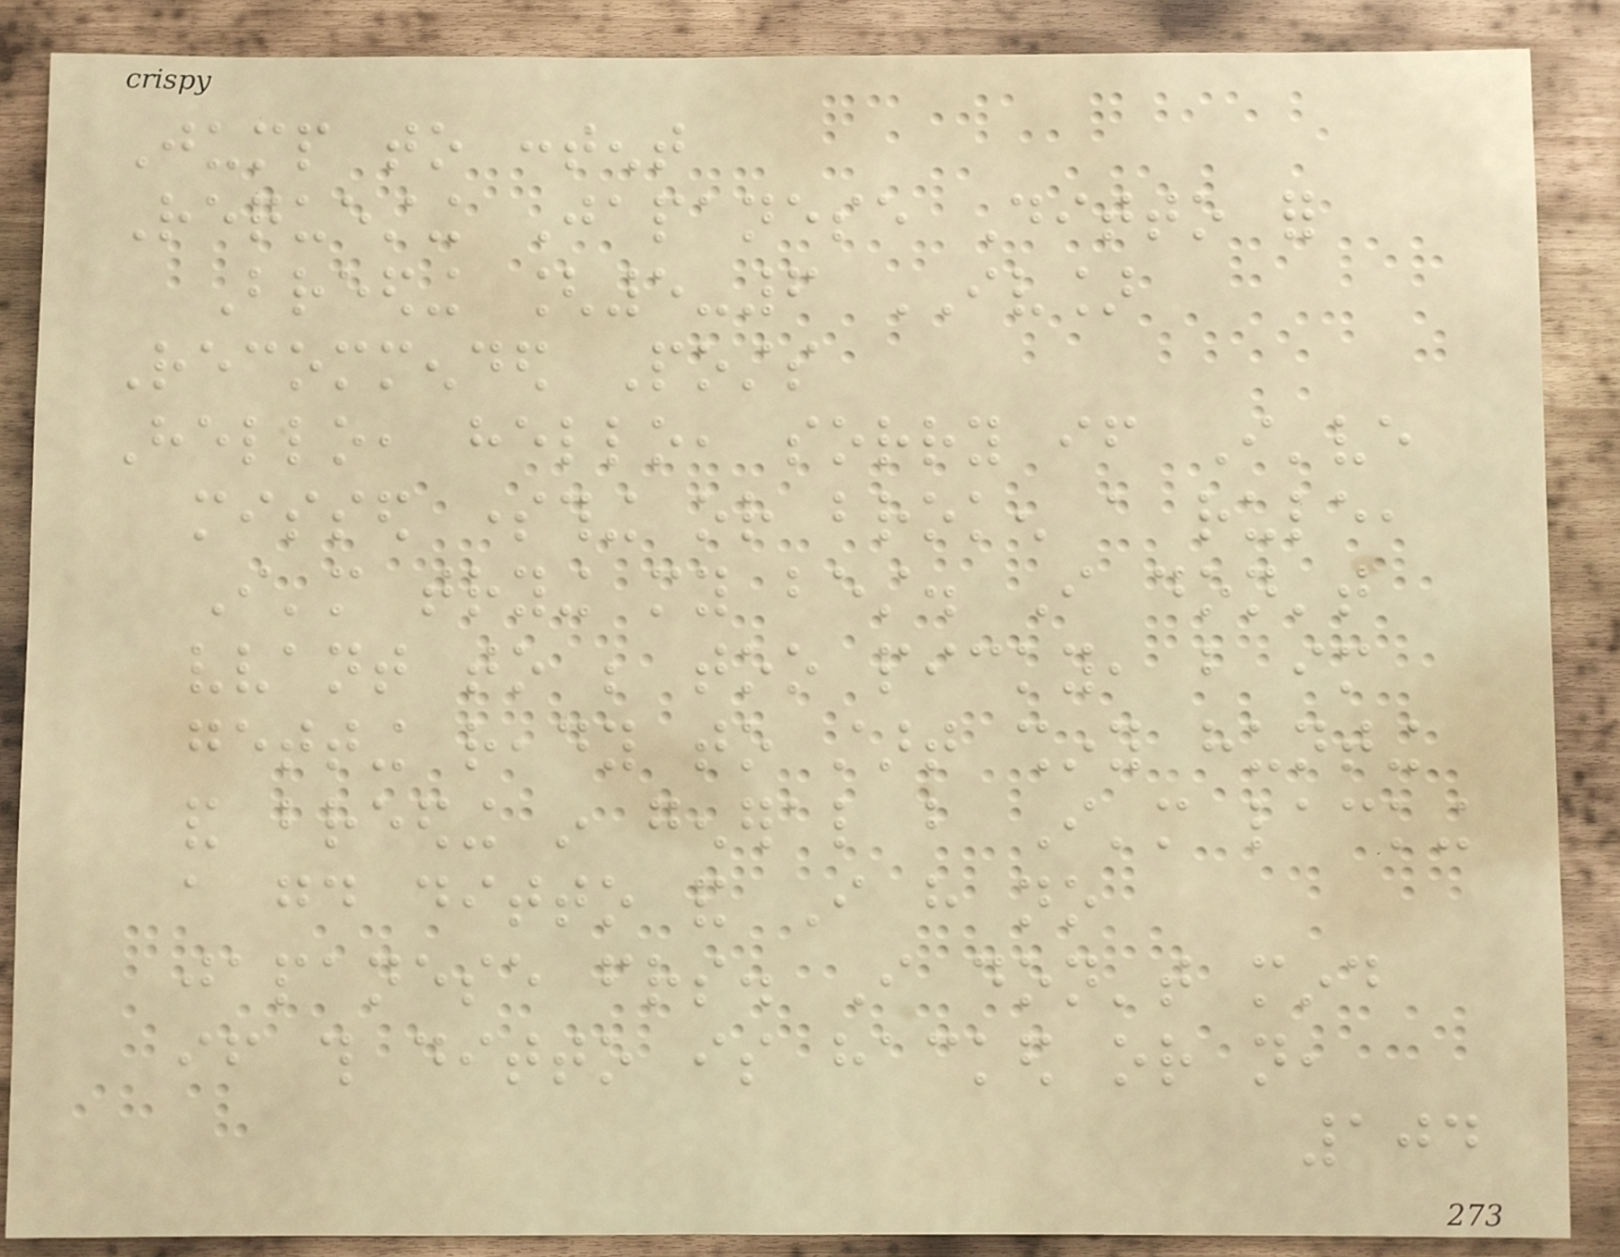Jump to content
Requesting Japanese Ditto for
Breeding [5-6 IV]
Recommended Posts
Hello, hello, sorry if I've
missed something or broken a rule,
I'm trying my best. I don't
vvant to be too picky, but im
getting ready to start shiny hunting
and breeding in general but I'm lacking
a good ditto and I have no
japanese friends. I don't mind
if this ditto is hacked or not,
104
